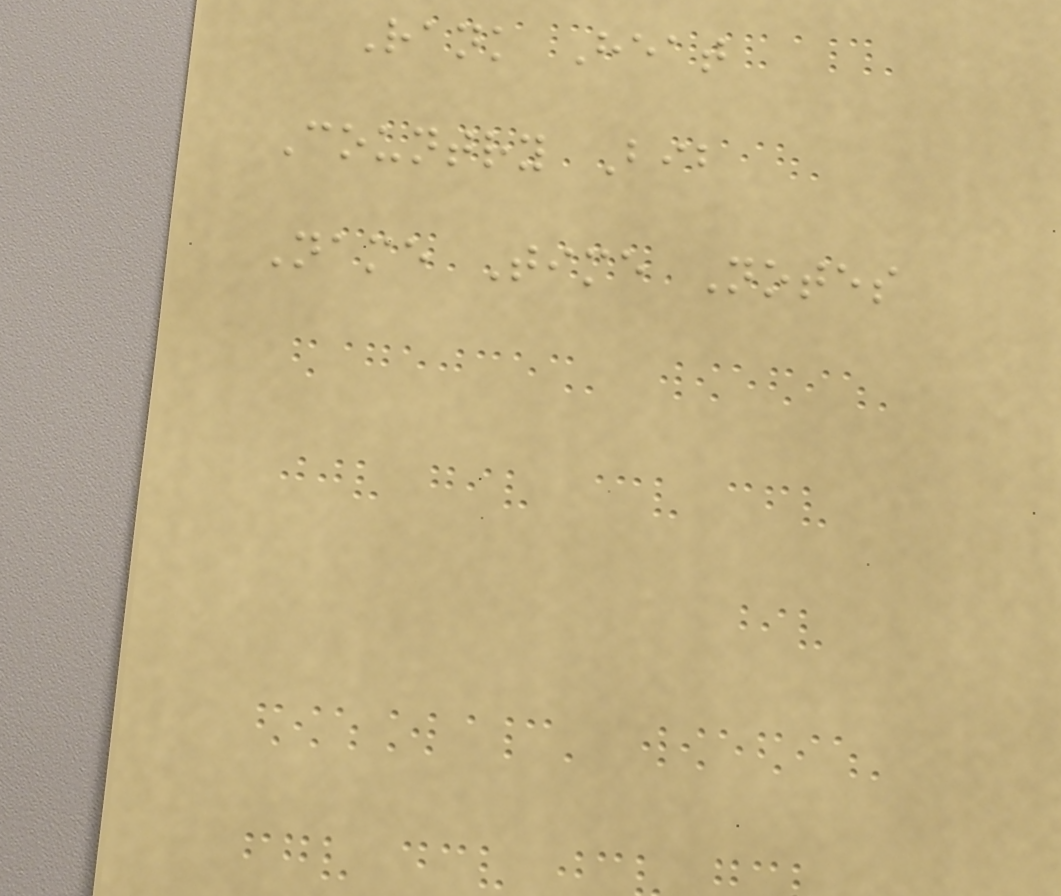Rank Heat
Country Bib
Name Time Notes
